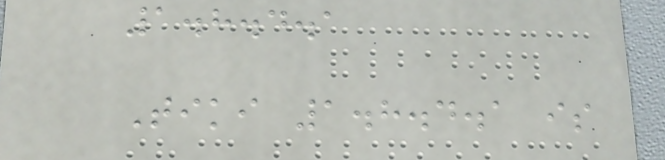1.8.4.1
Tiki 1.8.4.1 is
